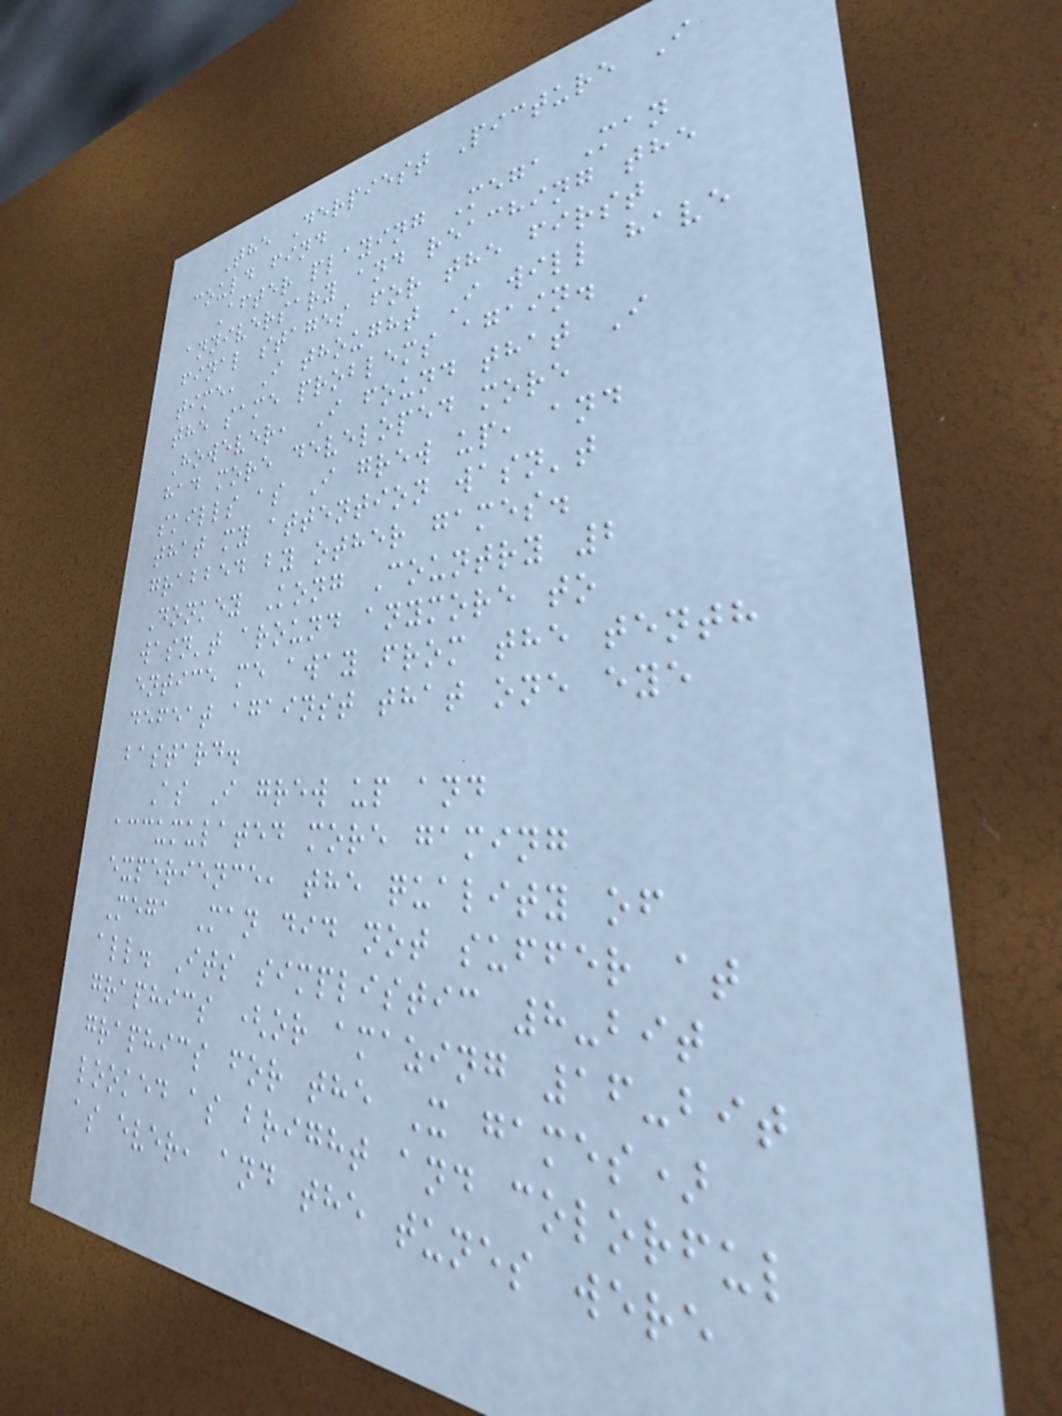The Derpiest Picture I
could find
After playing Mega Man
anniversary and reaching the
final stages for the first
time, I thought I will have
the same problems again.
However, I found that I
had more developed more
skills as I grew up, and
that my attention wasn't
grabbed by other games.
Donkey Kong Country 2
wasn't around anymore to
entice me away from the tenth
defeat against that one eye
bastard.
As I grew up and
accumulated more gaming
experience, the quality of
Mega Man did not suffer at
all. Its simplistic 8-bit
graphics (or amazing 16-bit
graphics for the X games)
looked as bright and colorful
as ever, and the tunes were
